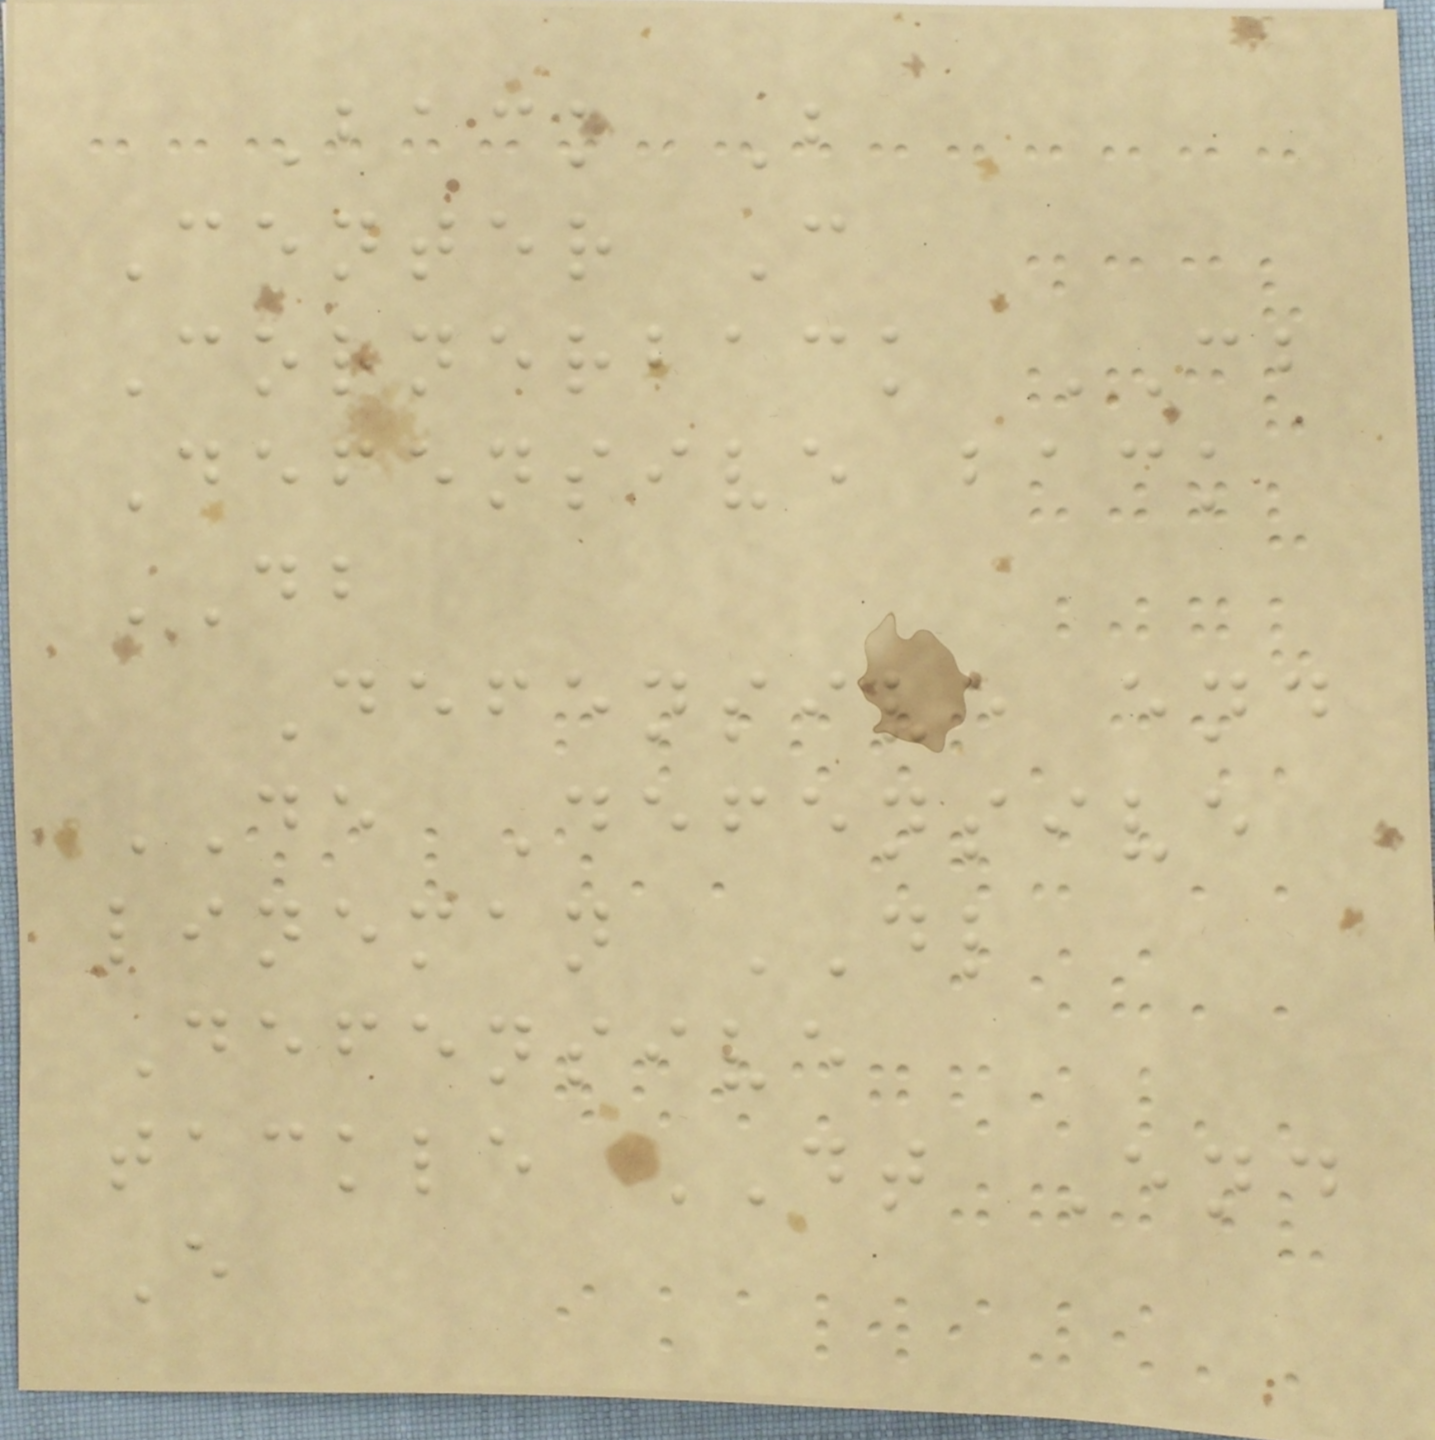Back B
Center C
Cornerback CB
Defensive back
DB
Defensive end
DE Defensive
lineman DL
Defensive
tackle DT End
E
